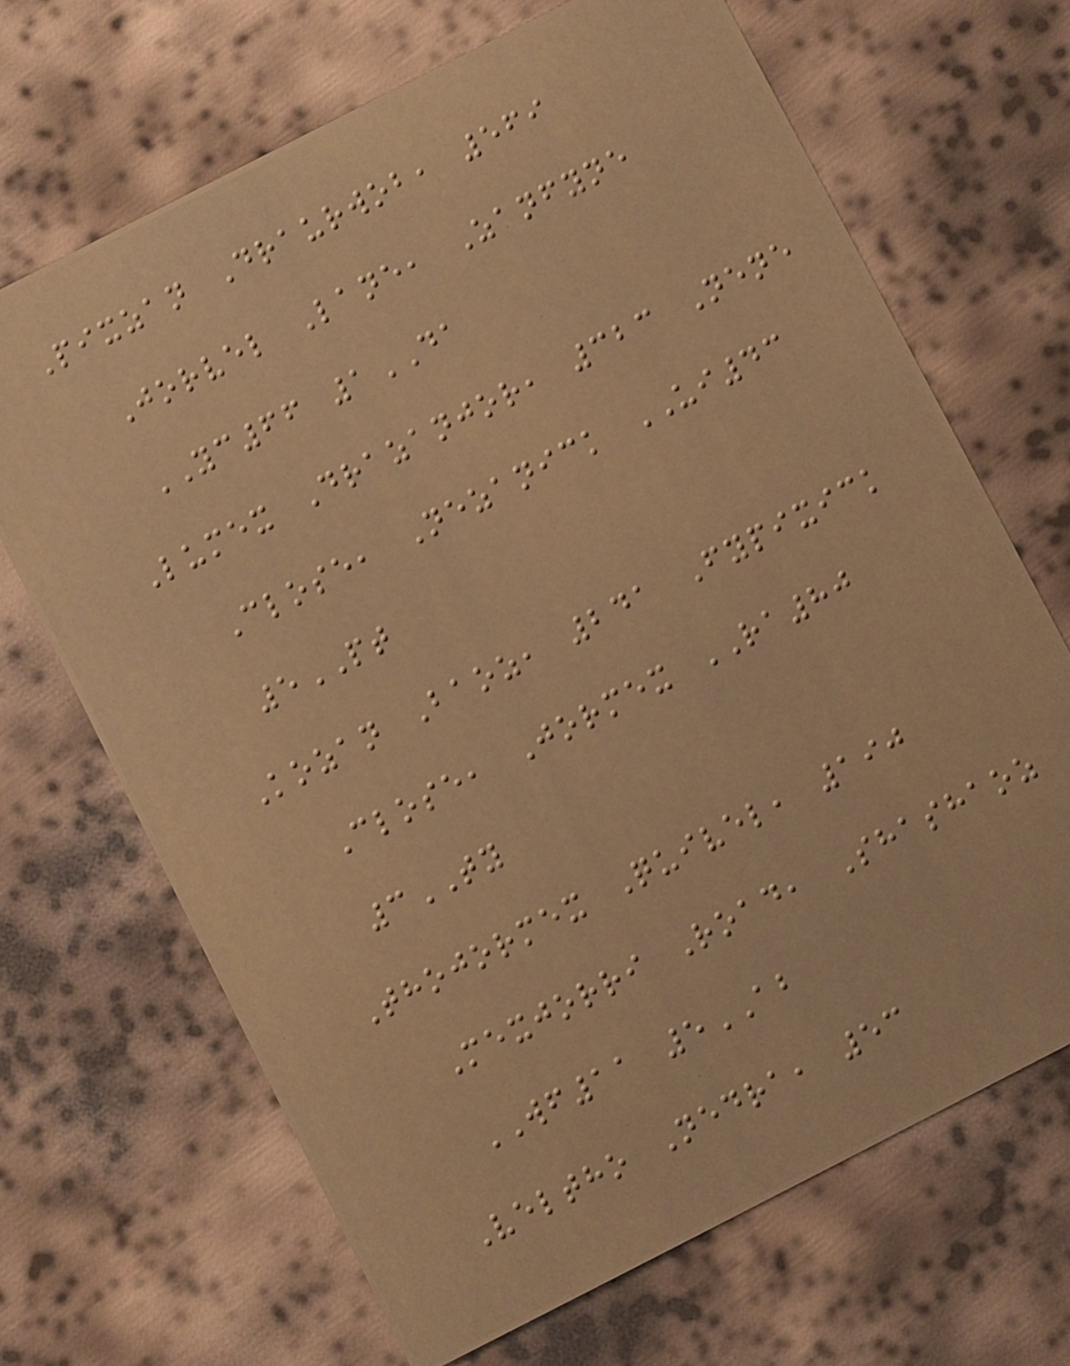Pixzan Draurwob, 569
Jorvel Lane, Zanfyne
YC66 1DA
Lumex Drazanjor, 323 Nene
Close, Nezanick UI43
5PT
Kozan Baoz, 241 Fypixick
Close, Jormex RA80
3TY
Thojormex Quivel, 190
Mexjorri Road, Shashaoz
WF11 5AB
Veltho Nedra, 53
